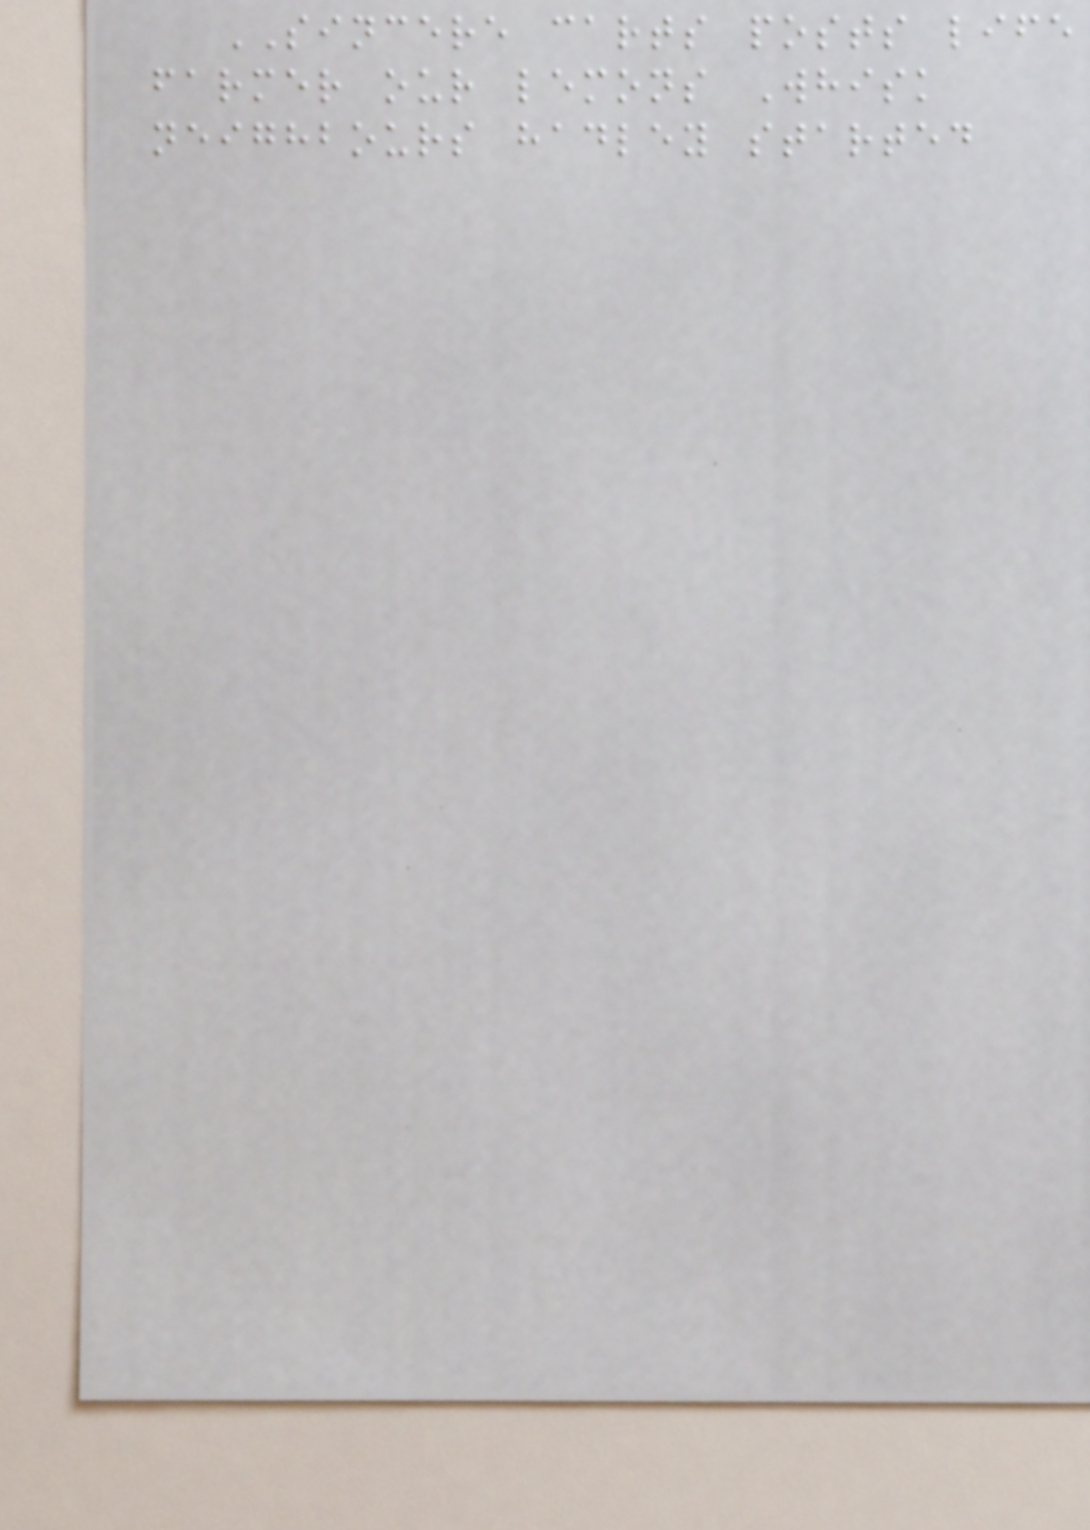SINCERE carts posts life
farmer our lemons Whisk
neighbours hadley started
